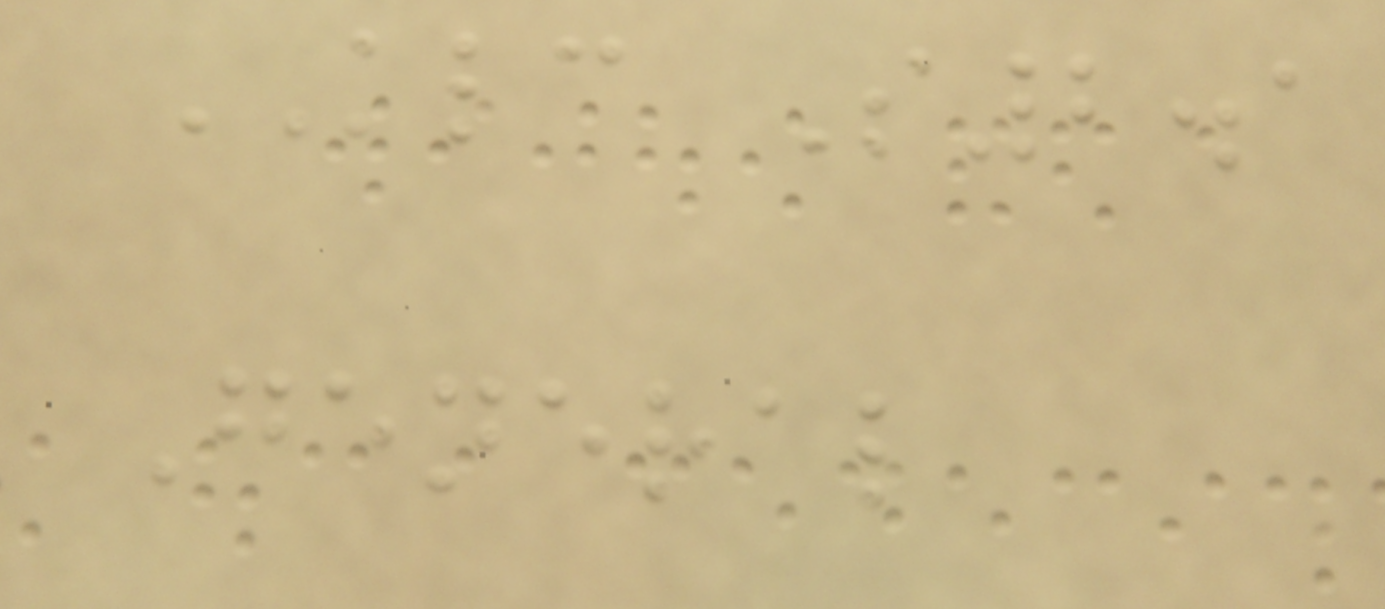KLC S2.1
General
